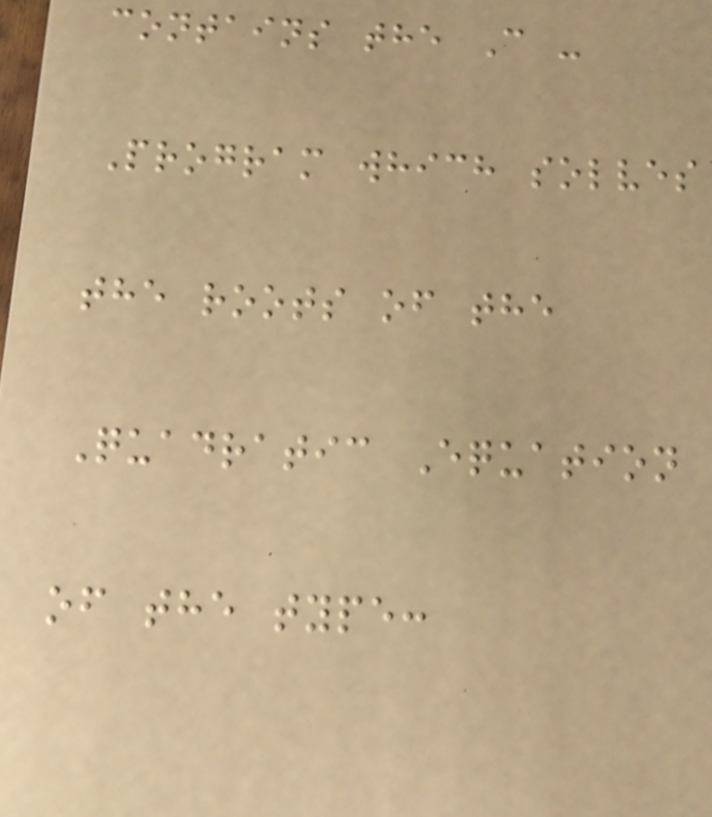contains the C -
Program which solves
the roots of the
Quadratic Equation
of the type:
